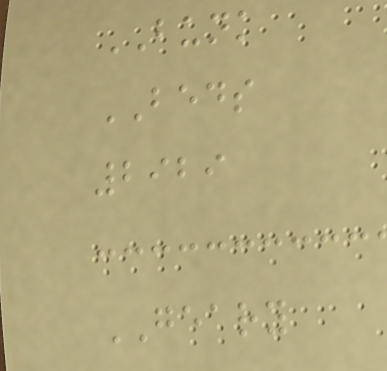BUNK
BEDS
2929
GEARY
